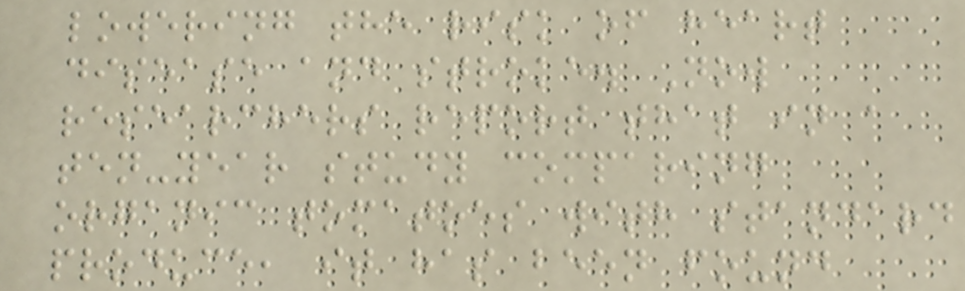lowering the risk of heart
disease and stroke. Now
researchers report that in a
ten-year study comparing
organic tomatoes with standard
produce, it has been found
